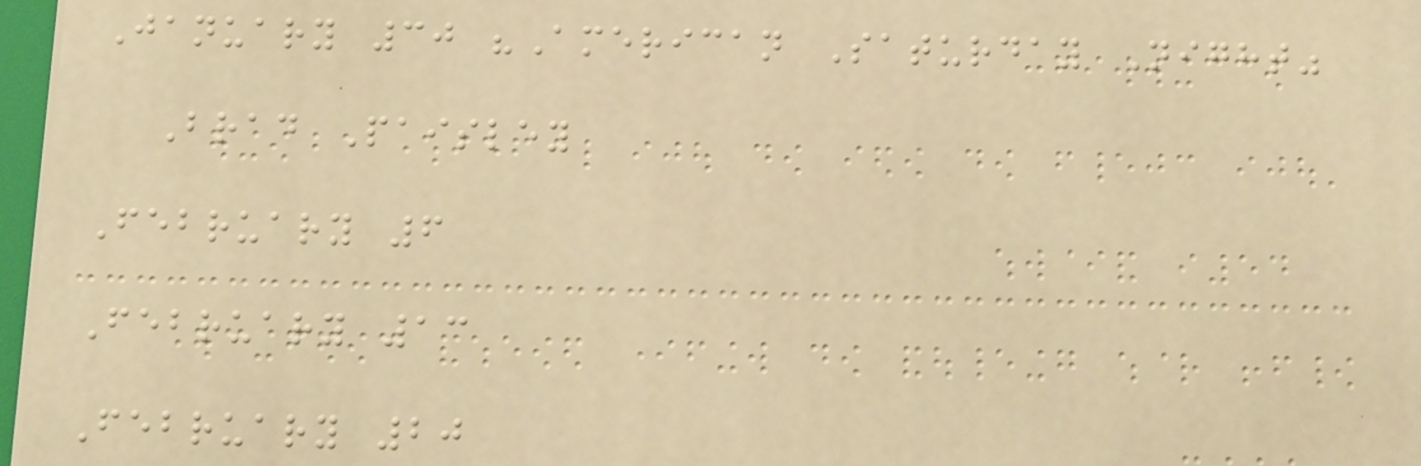January 30 "American Saturday Night"
Brad Paisley
February 6
February 13
February 20
